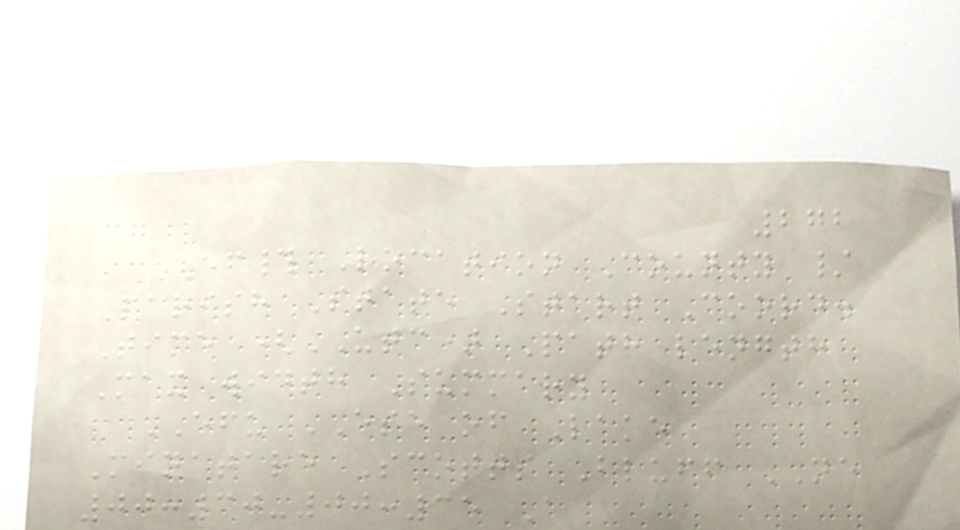272
EF# Location County /
Parish State Start Coord.
Time (UTC) Path length
Max width Summary
EFU ESE of Lake
Minatare Scotts Bluff NE
00:30-00:35 A
